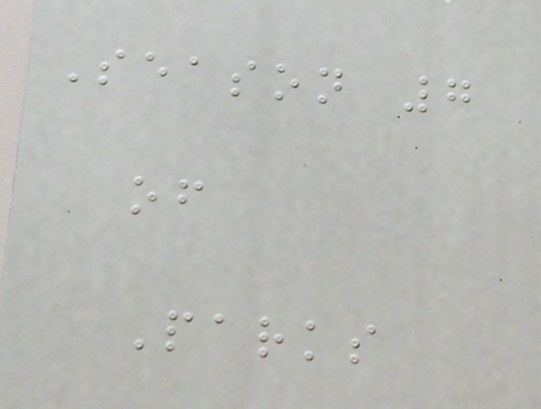Season 7
of
Parks
